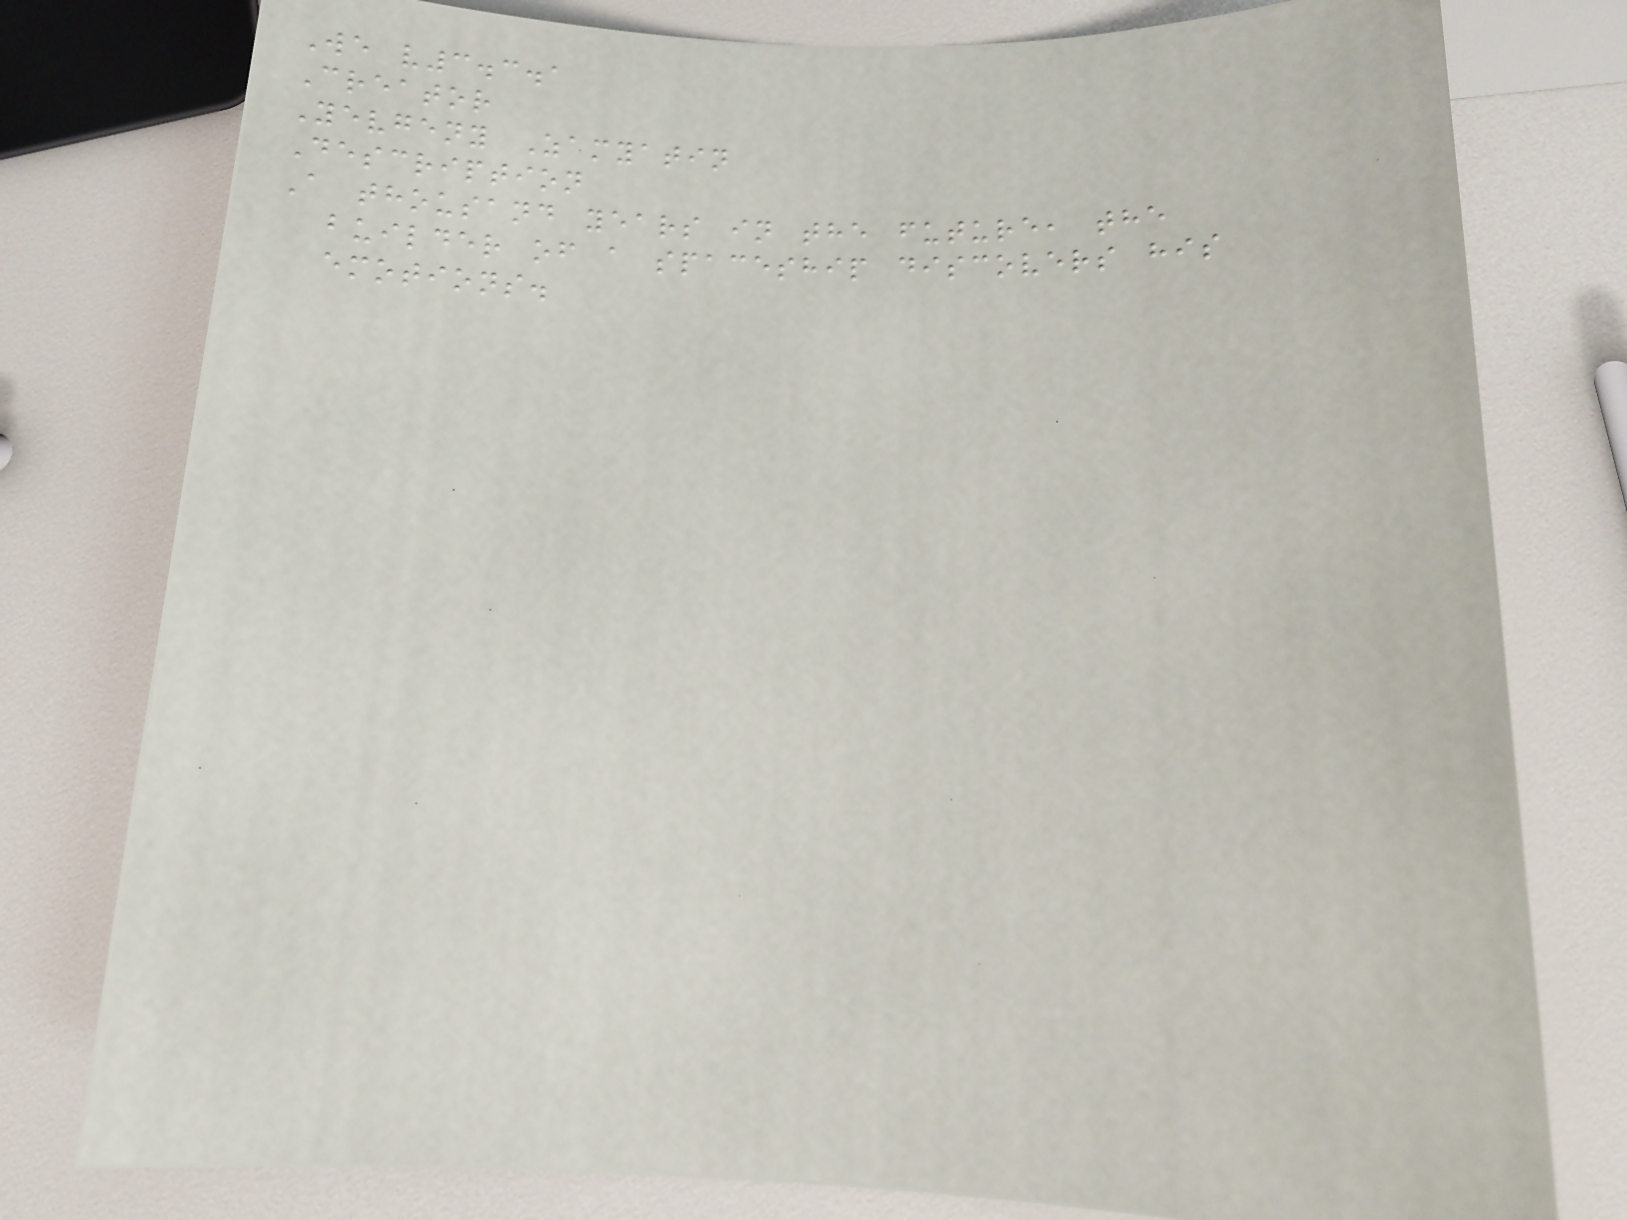We v3.3.1
Creator
Yevgeny Zamyatin
Description
A thousand years in the future, the
builder of a spaceship discovers his
emotions.
